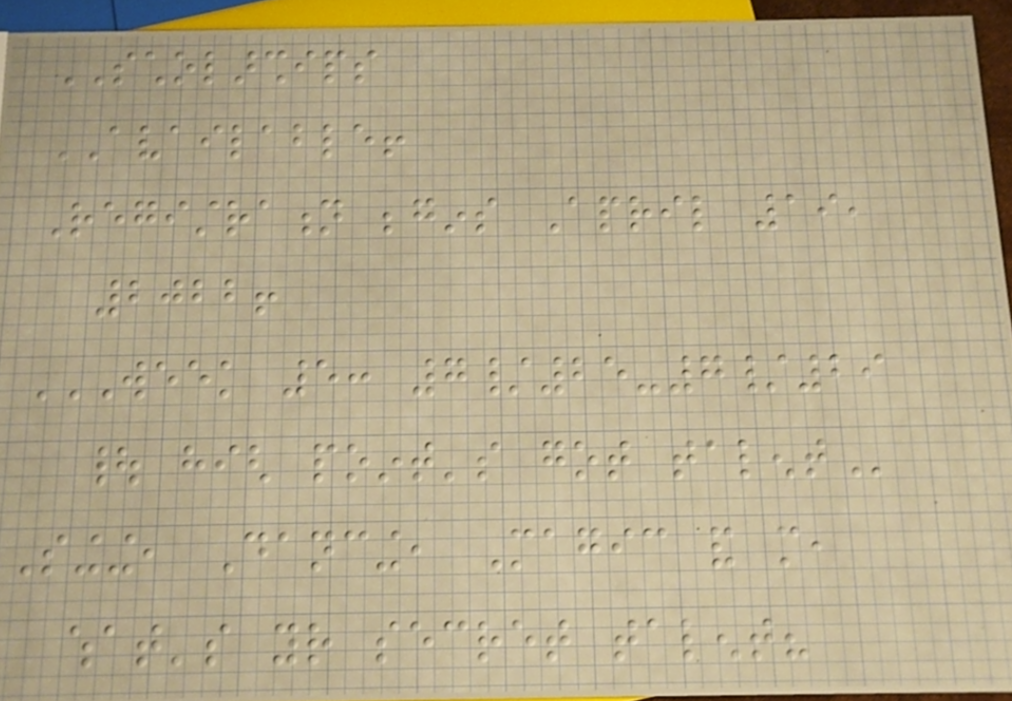SCHOLARSHIPS
AVAILABLE!
Registration begins April 19,
2022!
WEEK 5: 7/25-7/29
| HIGH POINT'S GOT TALENT
Singing, Dancing, Magic and more,
what's your secret talent?
